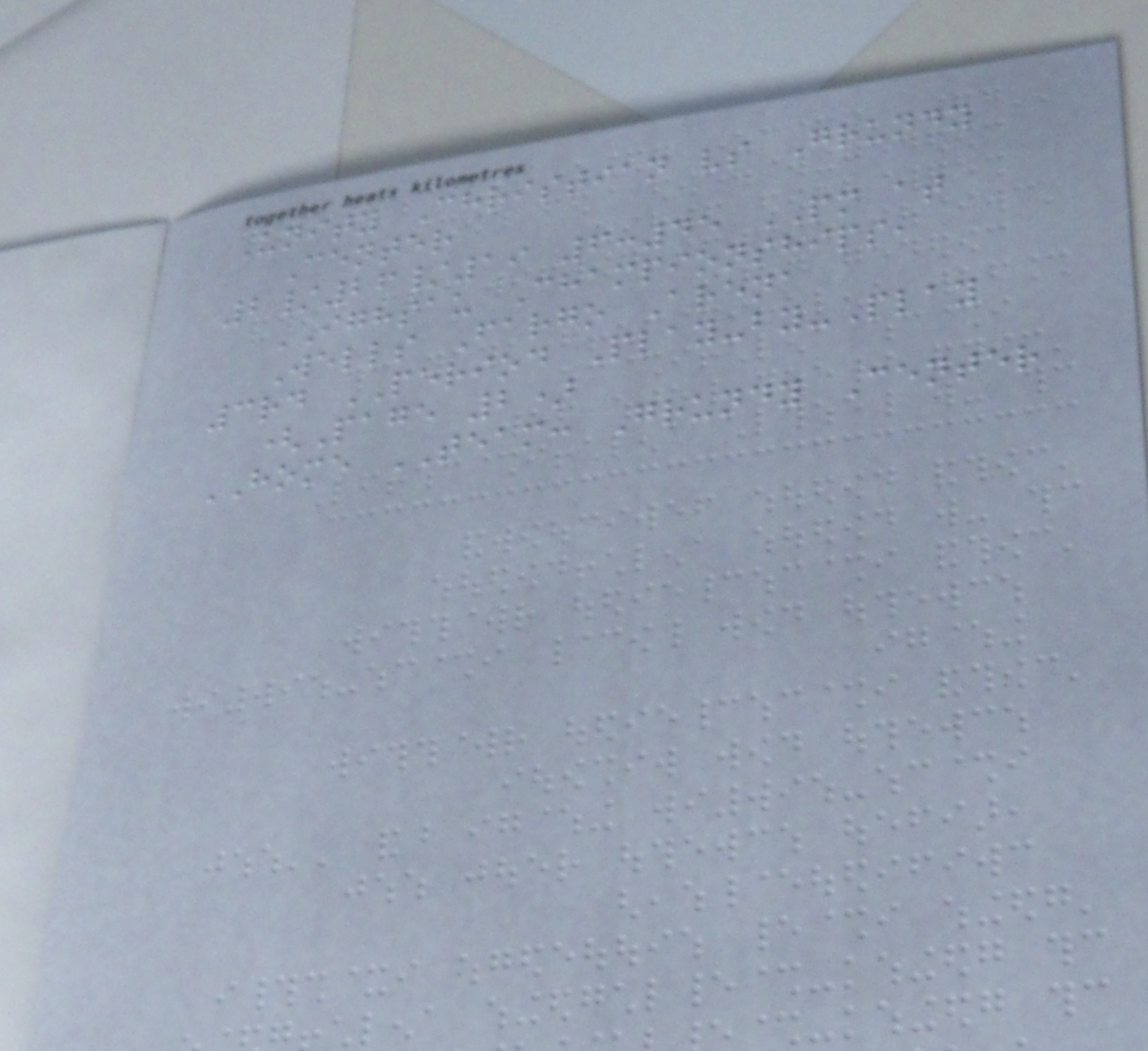Unity Christian vs Grundy
Center
2/26/19 6:45 PM at
IGHSAU Championships,
Wells Fargo Arena
3rd PERIOD Play-by-Play
(Page 2)
HOME TEAM: Grundy Center
